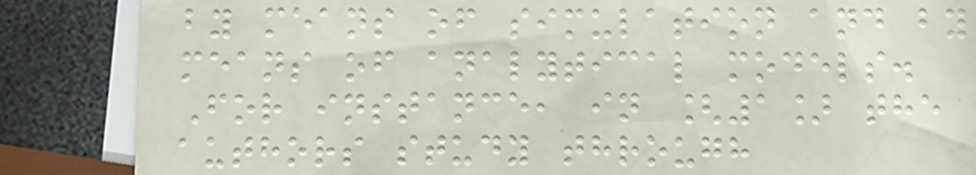by means of simulation and by
means of analytical models.
For instance, in [1] the
authors study through
